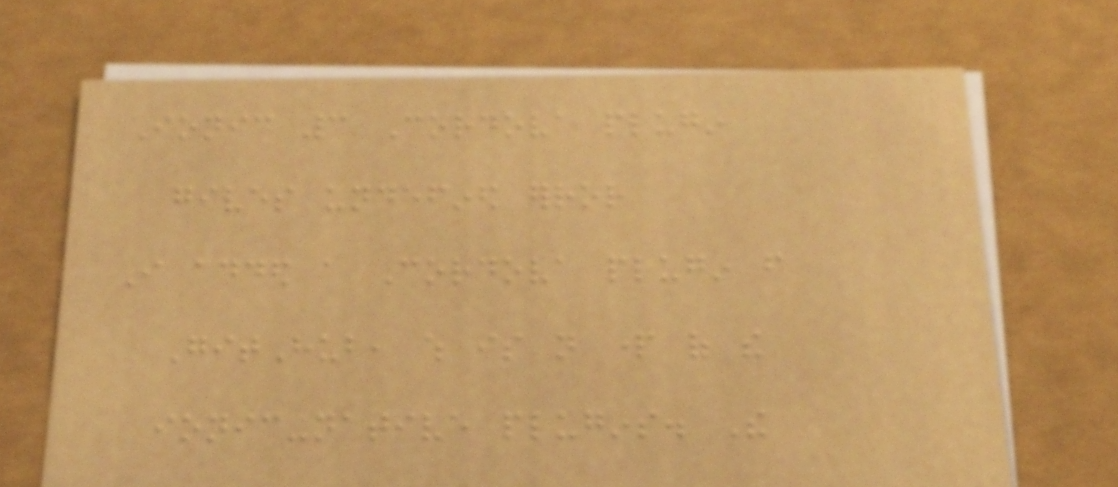Ionic 3 Cordova plugin
gives undefined error
I added a Cordova plugin from
GitHub, which is not part of the
ionic-native plugins. The
